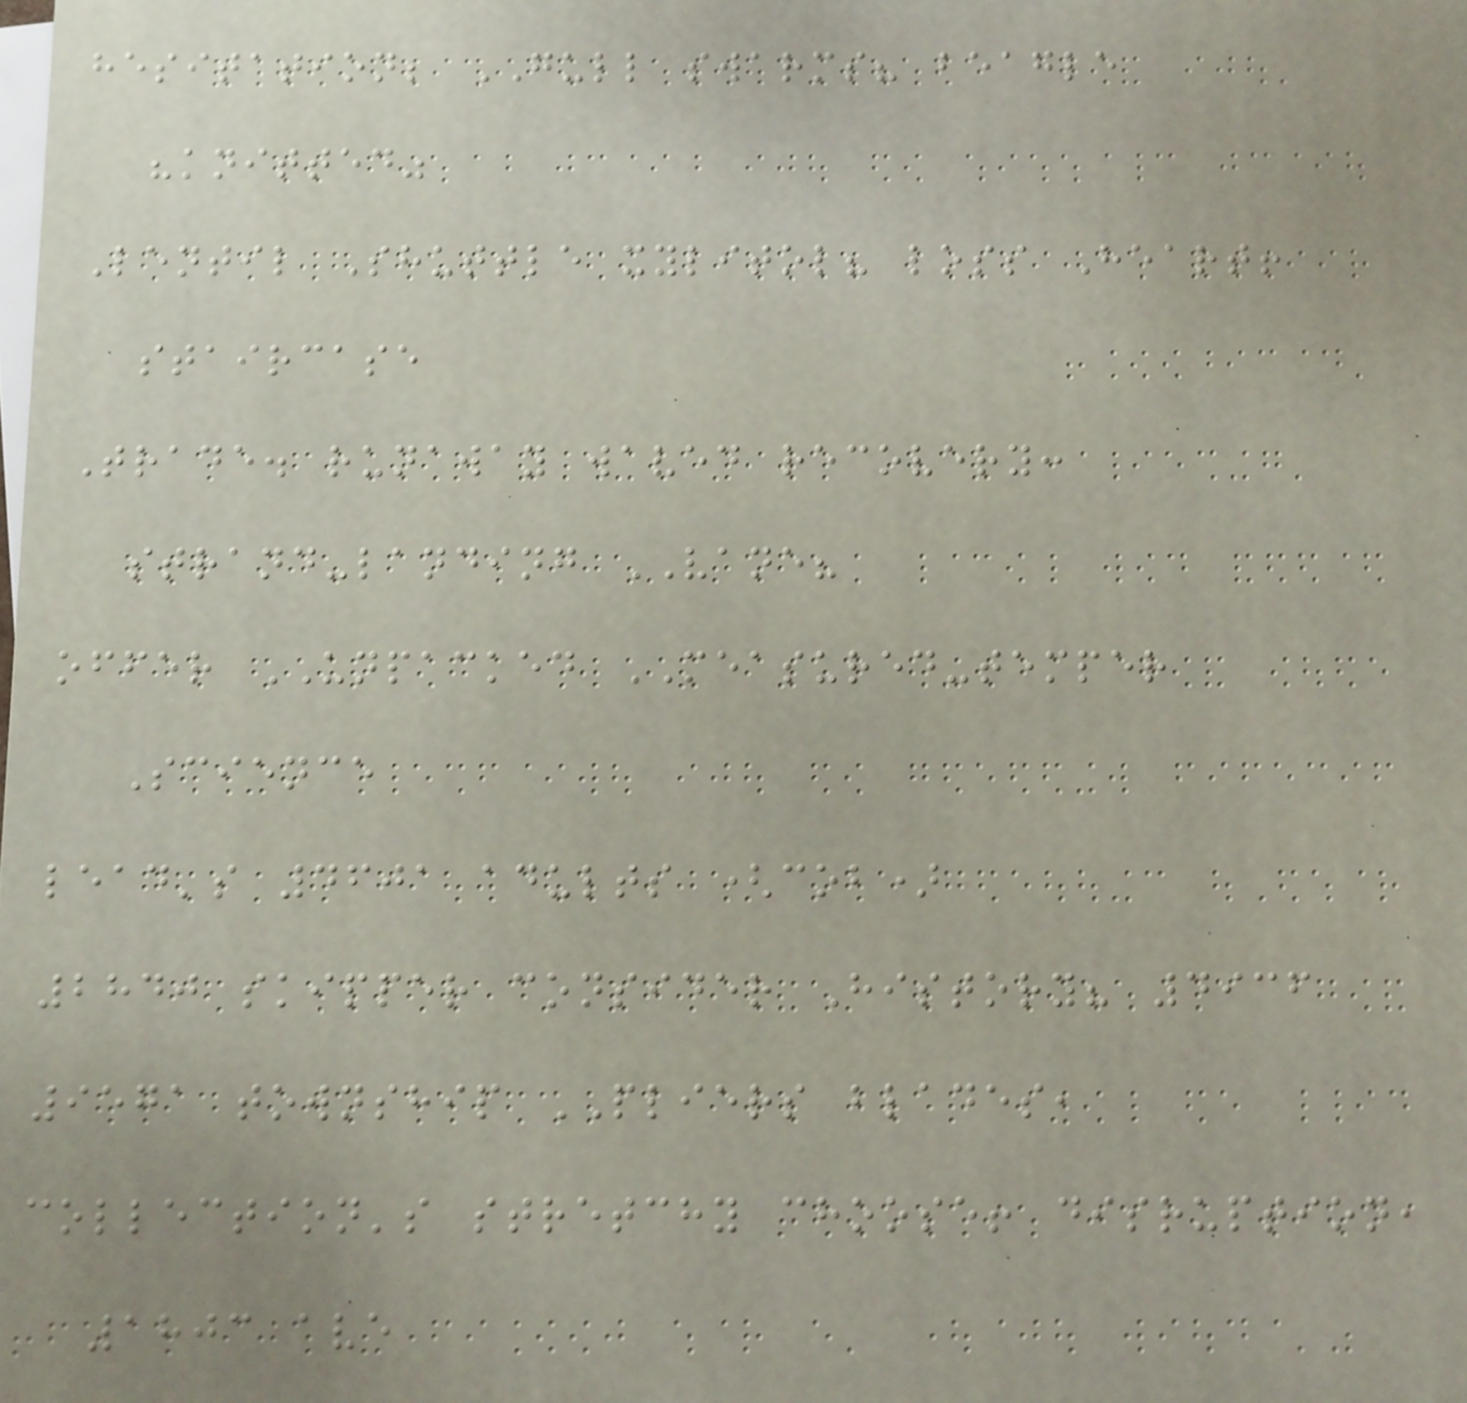hesitation; GULL swarms? beagle
"knitted"
Lentil Shuttle xylitol? loss Heart!
staircase
Trade. runaway waved recovery:
strand-landing VANE?
offer UNPACKED MEASURED-temper
Science
lead's 4601 adults (cob)
2840 skipper consider History? 4936
9571 township PLIERS blades,
collection's stretchy choose! disruption,
1803 ave
